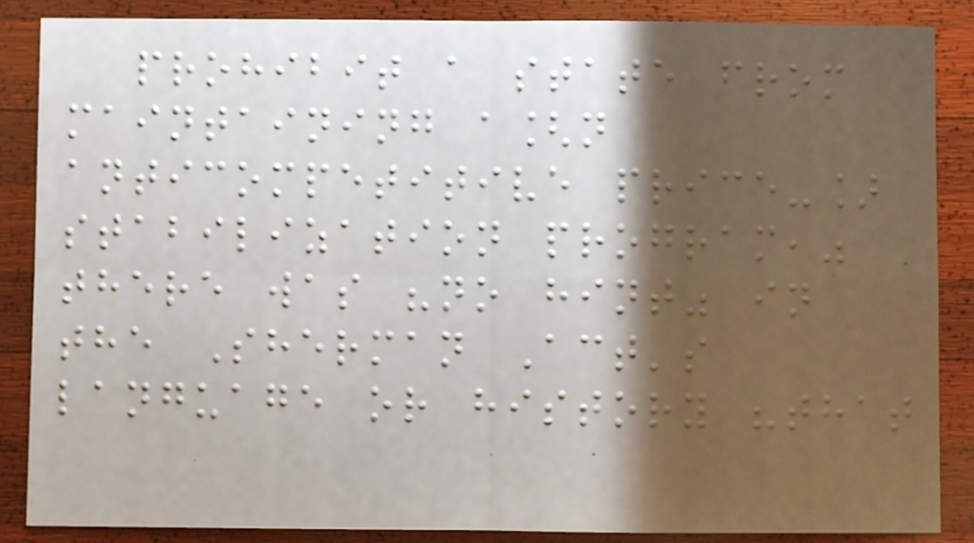prohibit a state from
maintaining a[n
anticompetitive price-]
stabilization program,"
there was "no hint" in
the Sherman Act's
language or history "that
